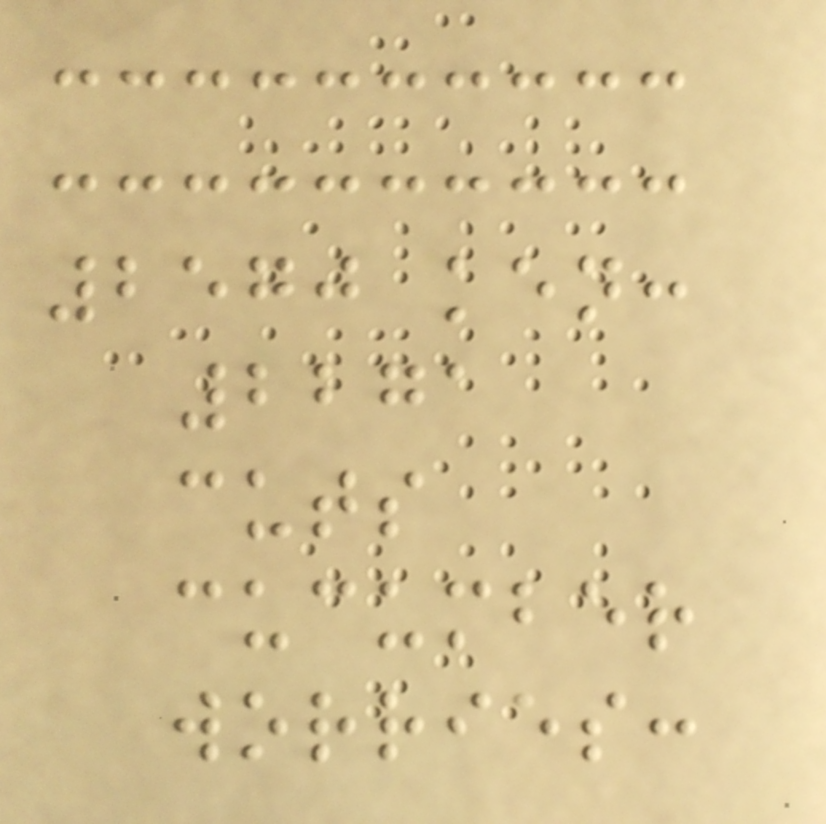2570 ken:
2271
cuts
cucumber
worries:
